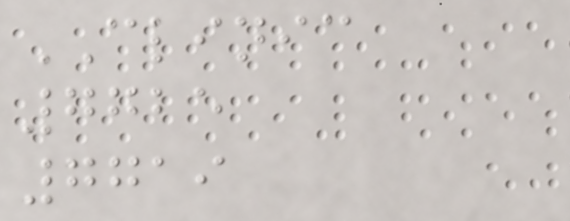CLINIC
7725
7719
